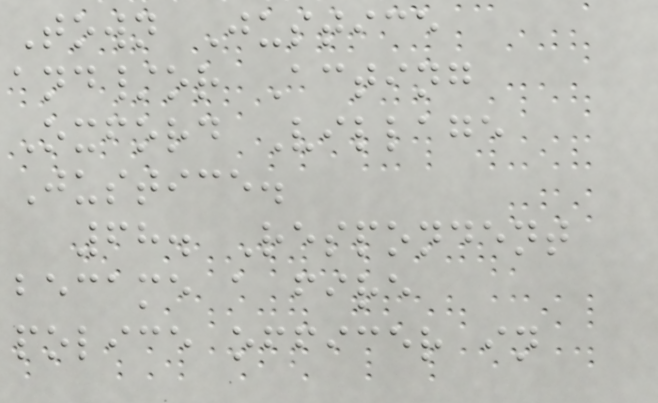Town Justice
and/or Acting
Oxford Village
Justice.
68. Respondent
became a fire
police officer in
